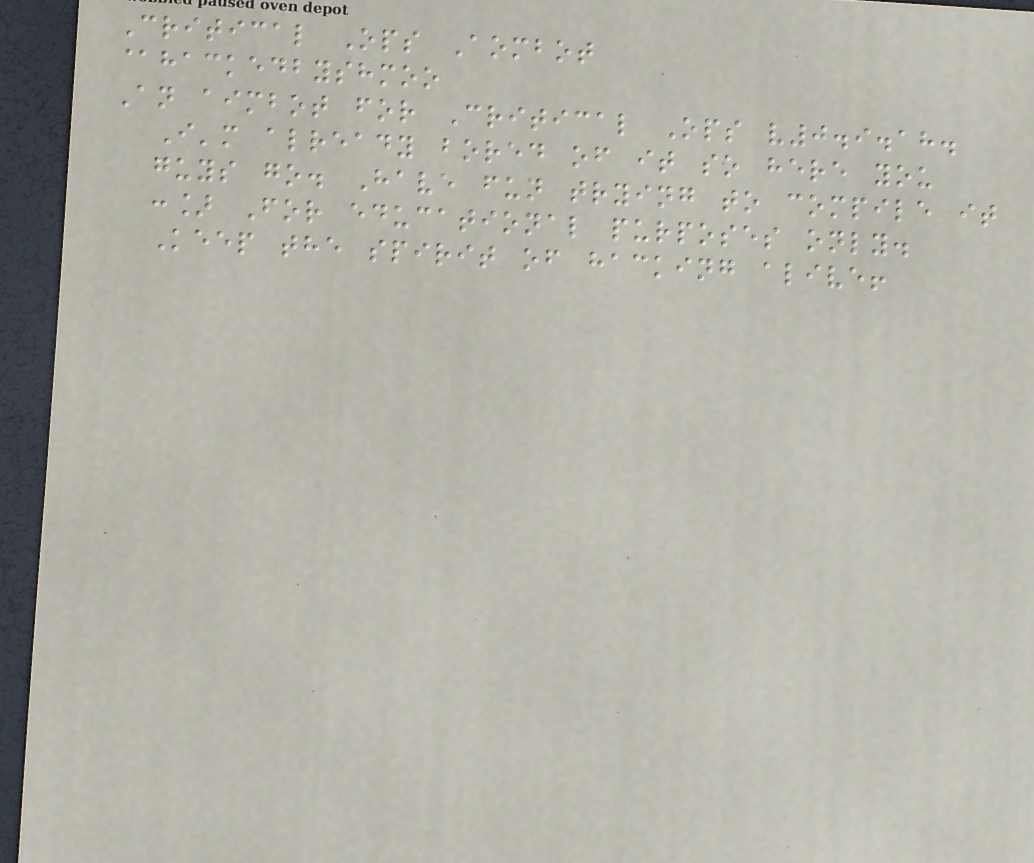Critical Ops Aombot
@hackedbyshmoo
An aimbot for Critical Ops v0.9.18.
I'm already bored of it so here you
guys go. Have fun trying to compile it
:] For educational purposes only.
Keep the spirit of hacking alive!
